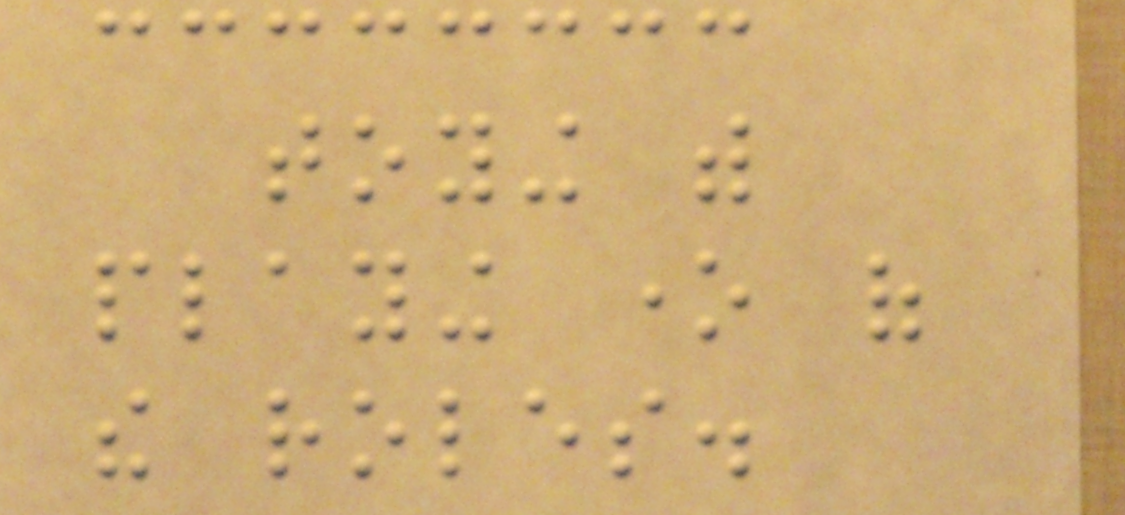toying with
playing one of
the roles.
